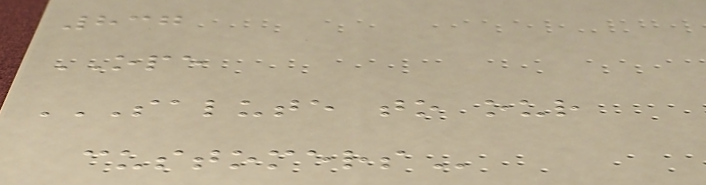837
OPE
SALUTE TO OUR
CUSTOMERS
